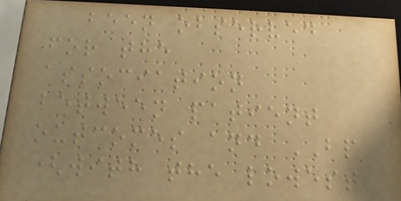been observed
for the
association
between patient
outcomes and BP
(with the lowest
